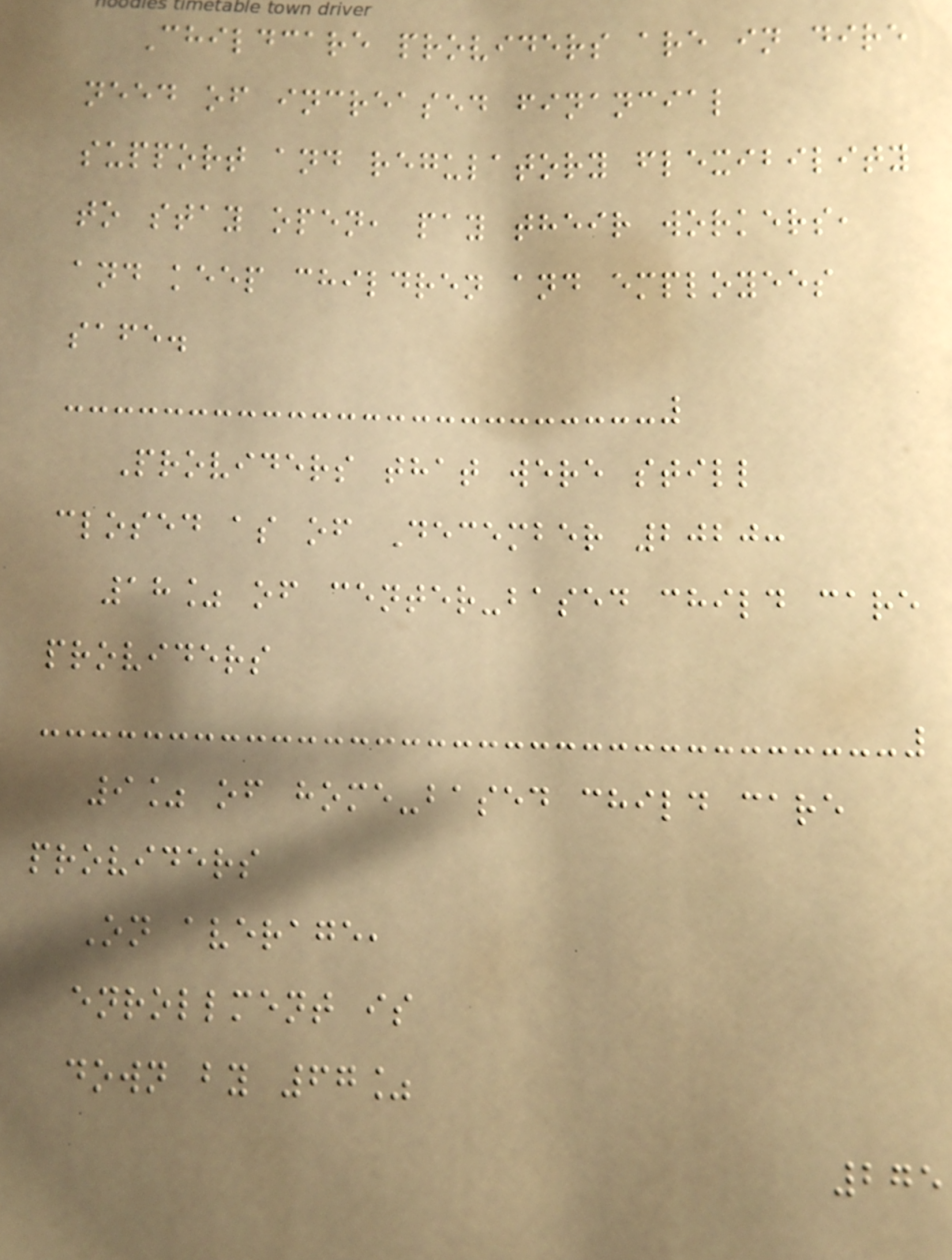Childcare providers are in dire
need of increased financial
support and regulatory flexibility
to stay open, pay their workers,
and keep children and employees
safe.
Providers that were still
closed as of December 2020:
18% of center-based child care
providers
9% of home-based child care
providers
On average,
enrollment is
down by 67%
275
